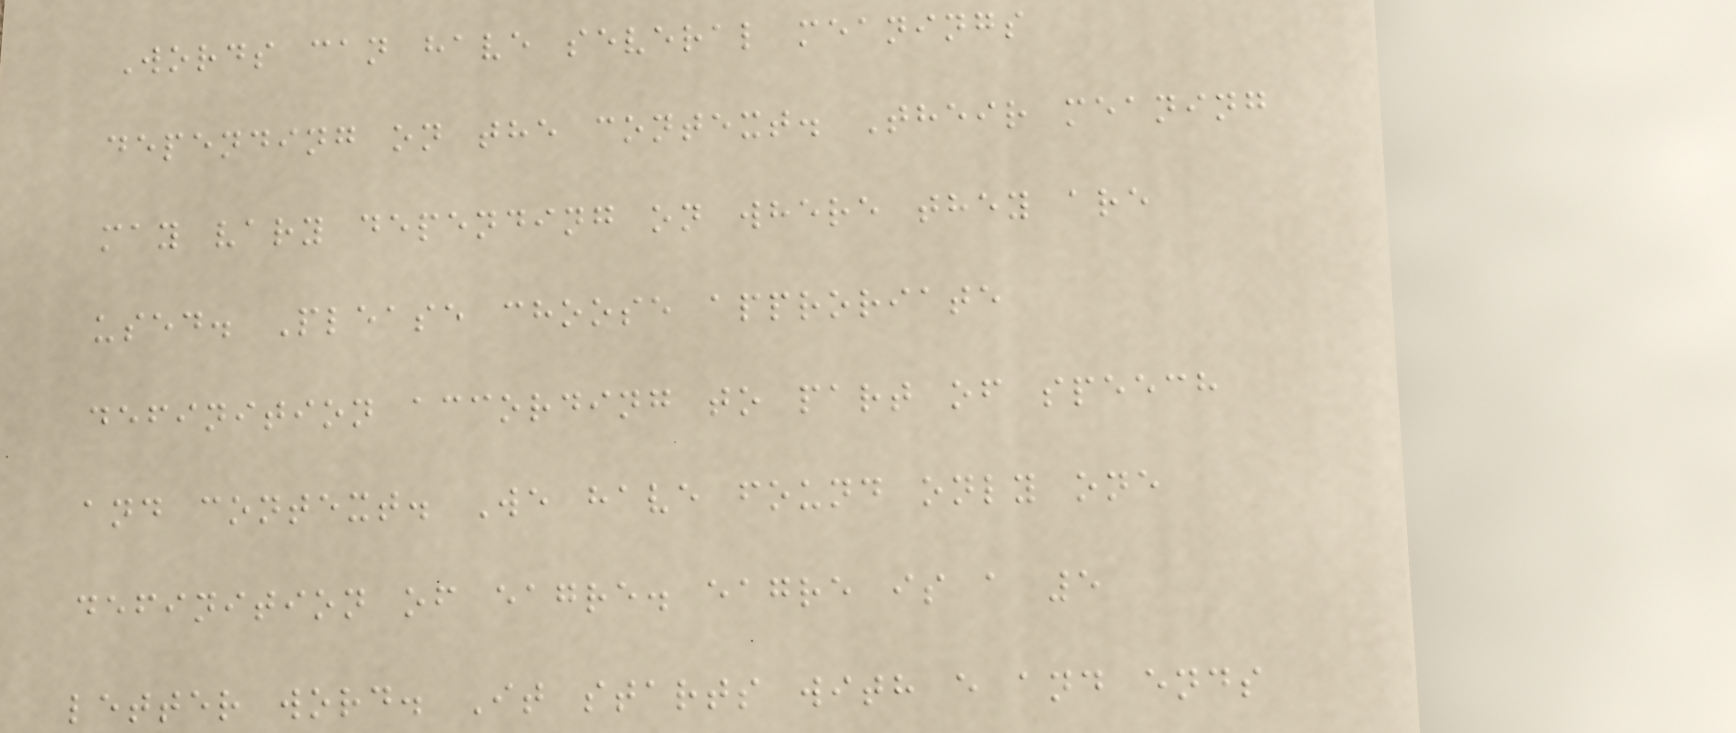Words can have several meanings
depending on the context. Their meaning
may vary depending on where they are
used. Please choose approriate
definition according to part of speech
and context. We have found only one
definition of eagre. eagre is a 5
letter word. It starts with e and ends
